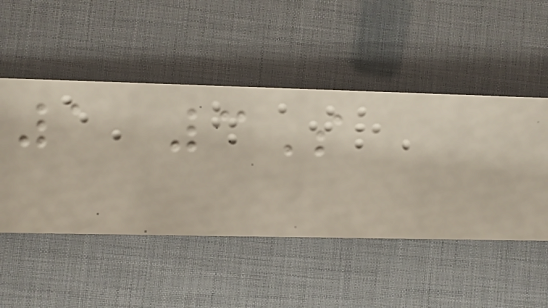1 3S
